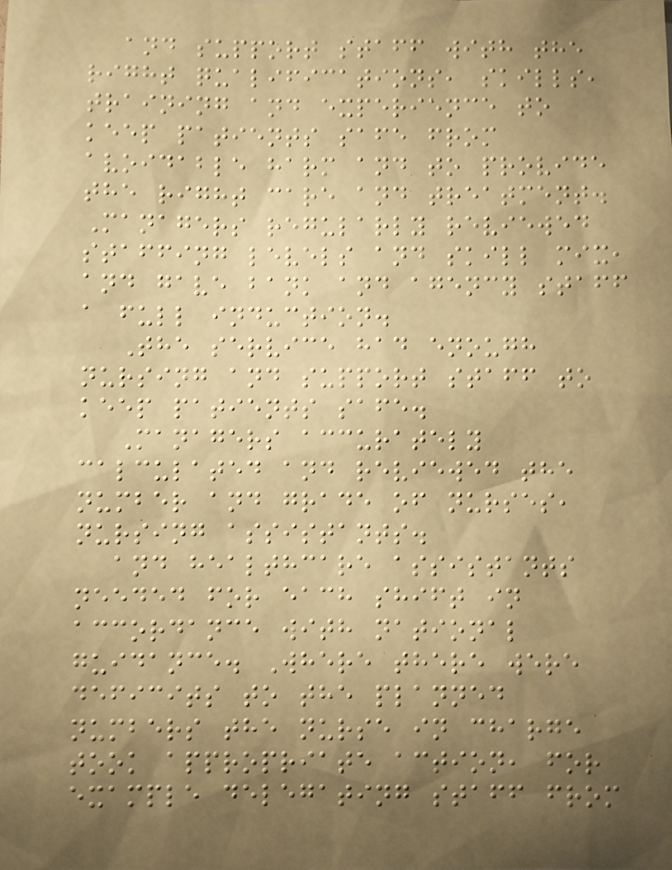and support staff with the
right qualifications, skills,
training and experience to
keep patients safe from
avoidable harm and to provide
the right care and treatment.
Managers regularly reviewed
staffing levels and skill mix,
and gave bank and agency staff
a full induction.
The service had enough
nursing and support staff to
keep patients safe.
Managers accurately
calculated and reviewed the
number and grade of nurses,
nursing assistants.
and healthcare assistants
needed for each shift in
accordance with national
guidance. Where there were
deficits to the planned
numbers the nurse in charge
took appropriate action, for
example delegating staff from
